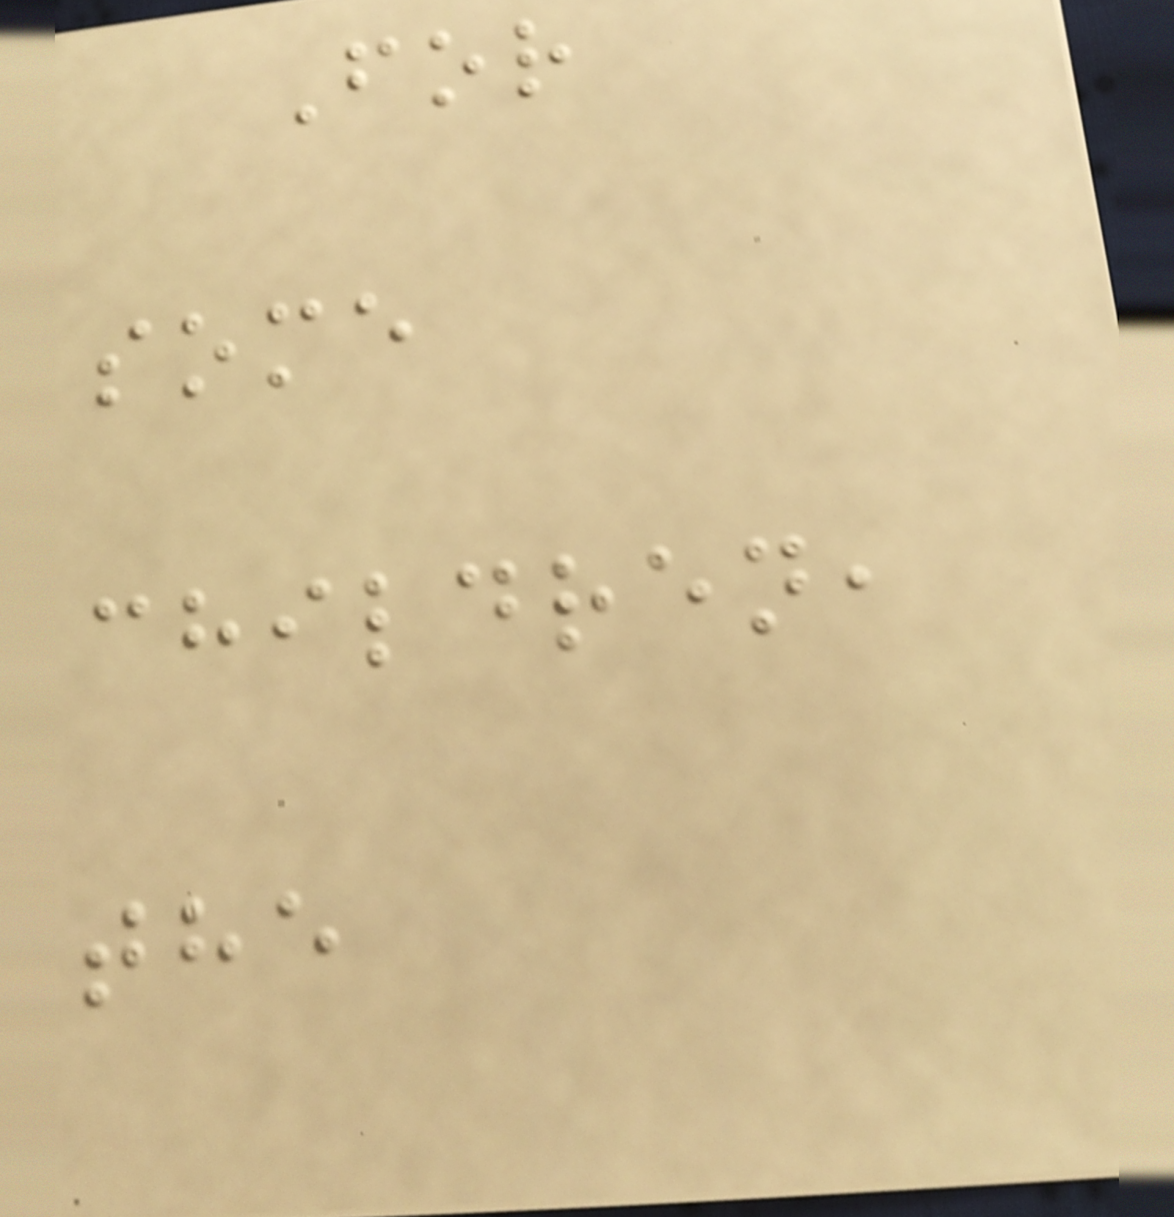For
some
children,
the
